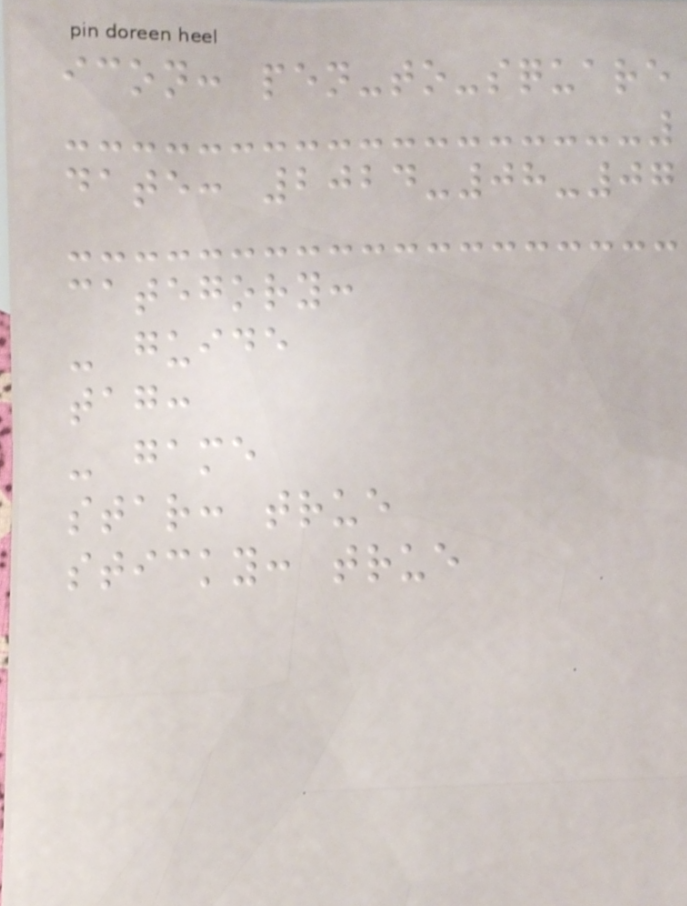icon: pen-to-square
date: 2024-08-07
category:
- guide
tag:
- game
star: true
sticky: true
